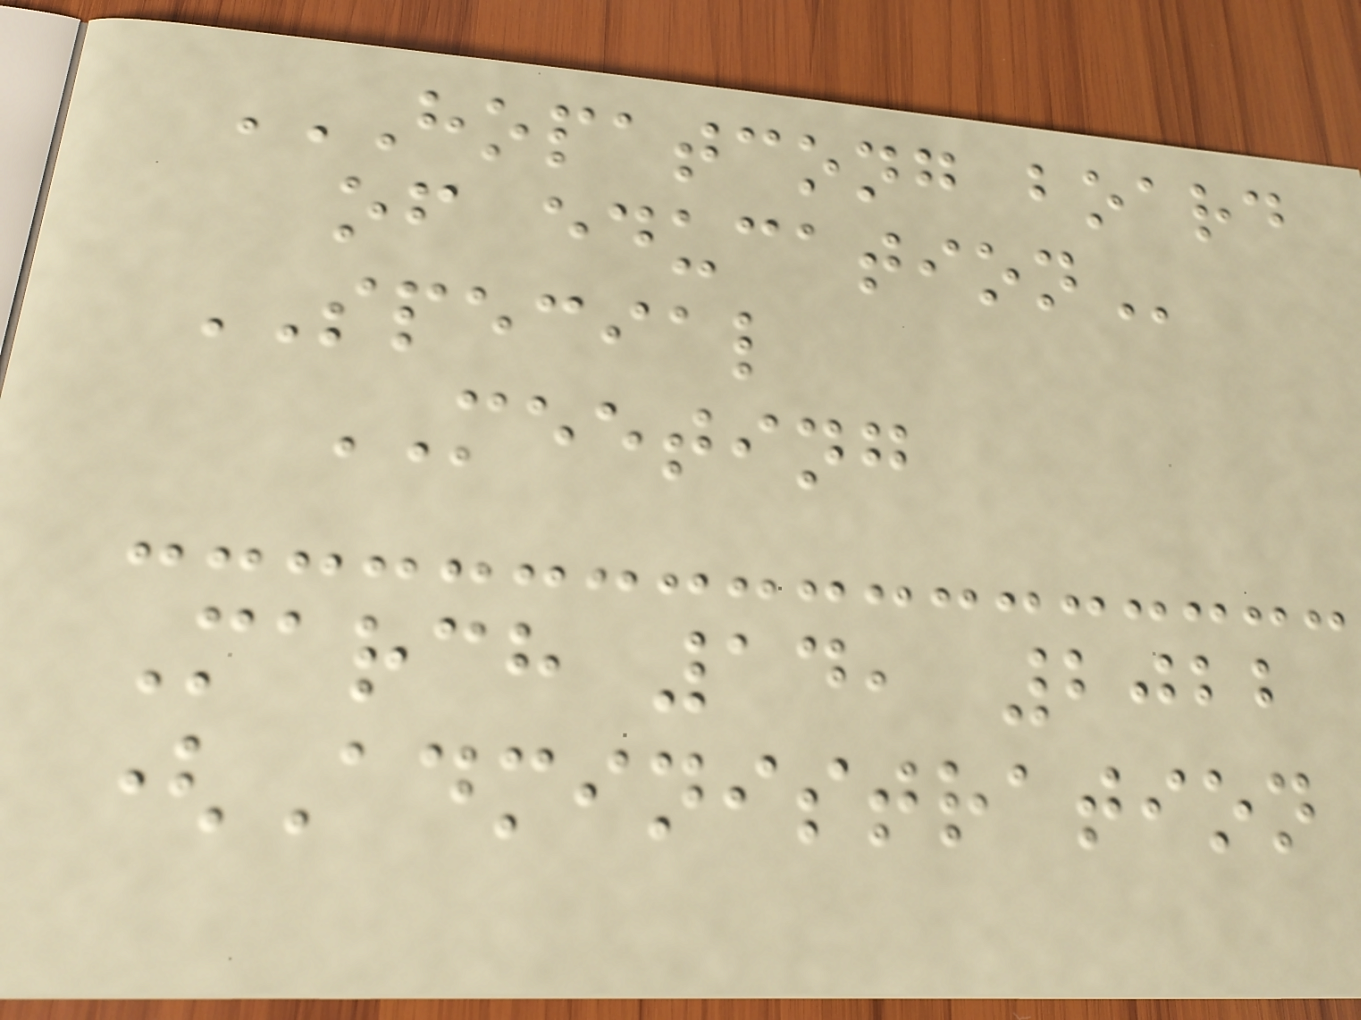HOPATCONG BOARD
OF EDUCATION
SPECIAL
MEETING
March 14, 2022
(Administration
